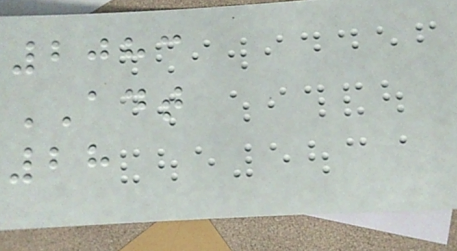2083
ADT
28
